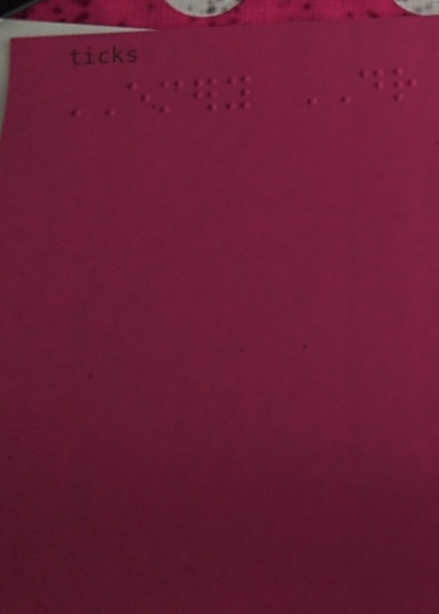EMERY DR
